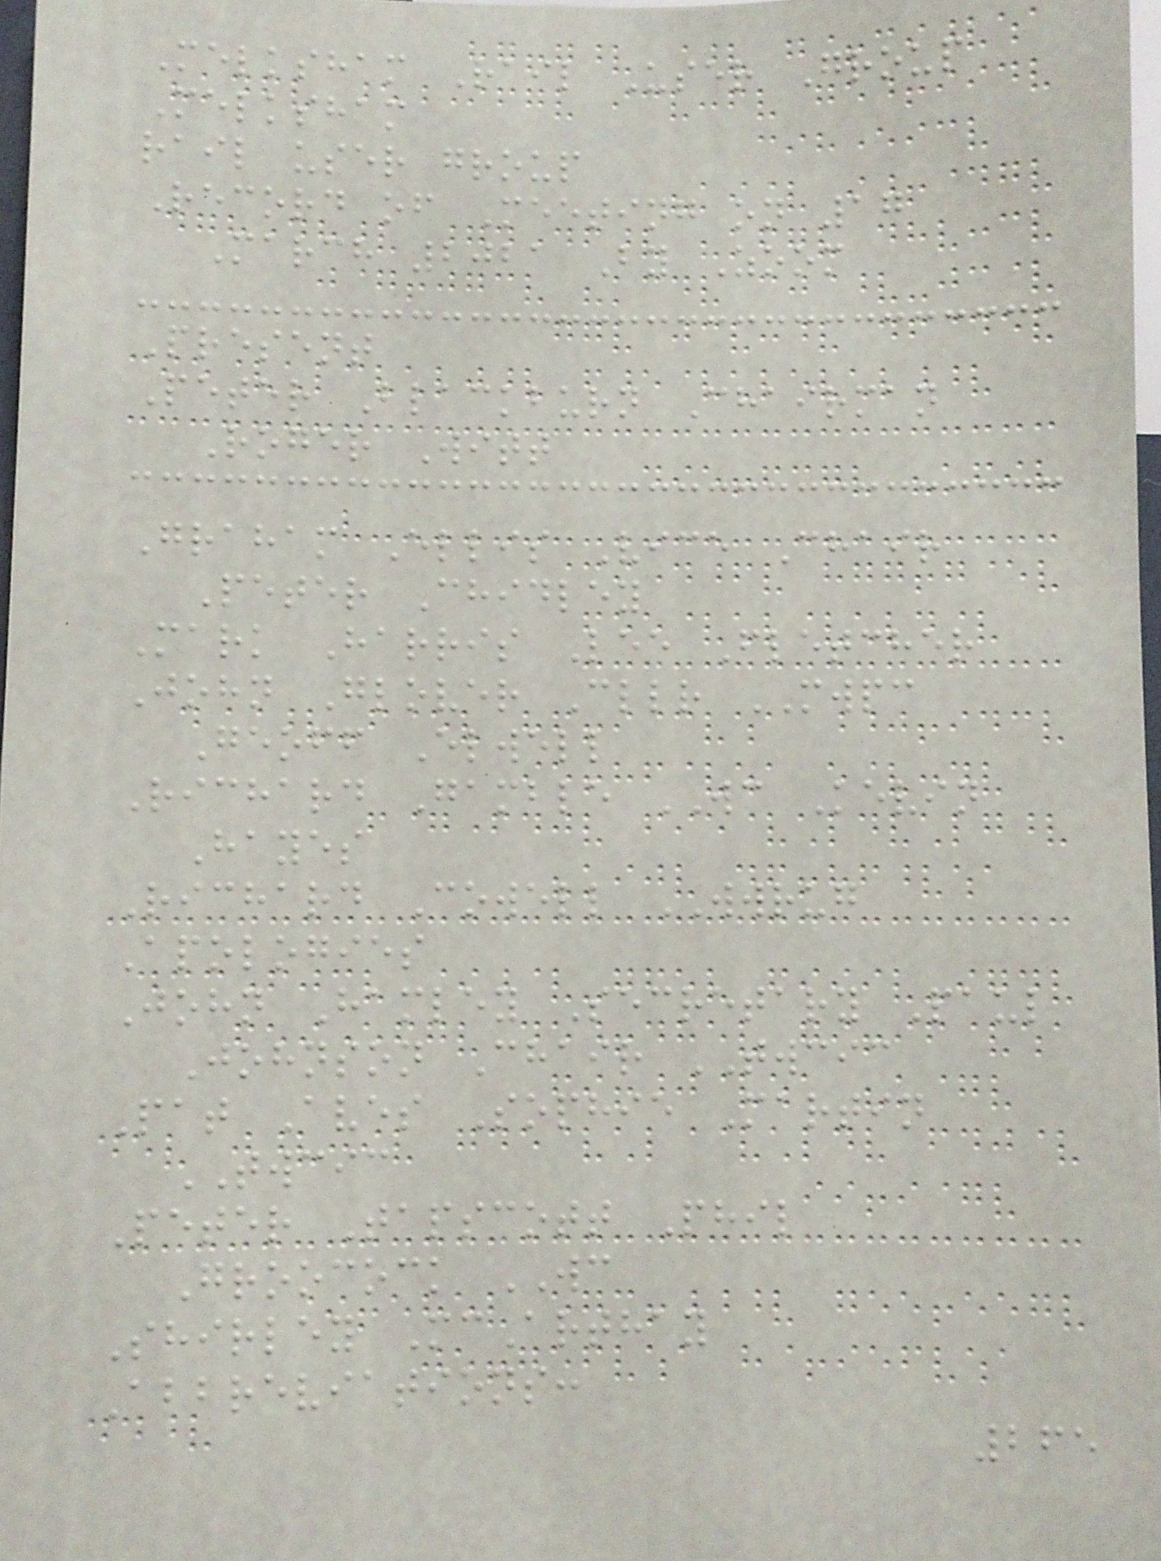Melksham Rail User Group
Melksham
rail user group
Record of Meeting on 17
March 2021 By Zoom
Present
Peter Blackburn Chairman
Roger Witt
Graham Ellis Vice Chair
Peter Chidley
Mark Harris Lee Fletcher
John Glover Cllr MWPC
Geoff Elwell
Richard Gamble WC Kevin
Hayes
Richard Cowell WWRUG
Apologies
John Hamley Secretary Paul
Johnson Chair TWCIC
Pat Aves Sophie Martin
TWCIC
Peter Tapscott Phil
Groocock WC
Shirley McArthay
Abbreviations:
265
